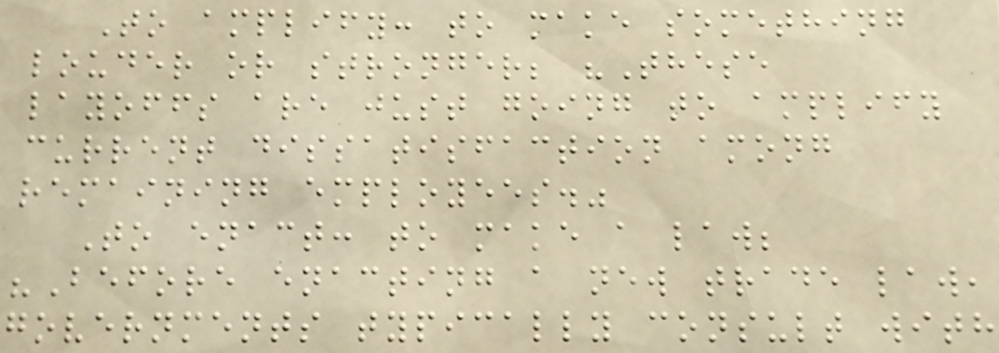To amplify: to make something
louder or stronger; "These
layoffs are just going to amplify
current dissatisfaction among
remaining employees."
To enact: to make a law;
"Before enacting a new trade law,
governments typically consult with
